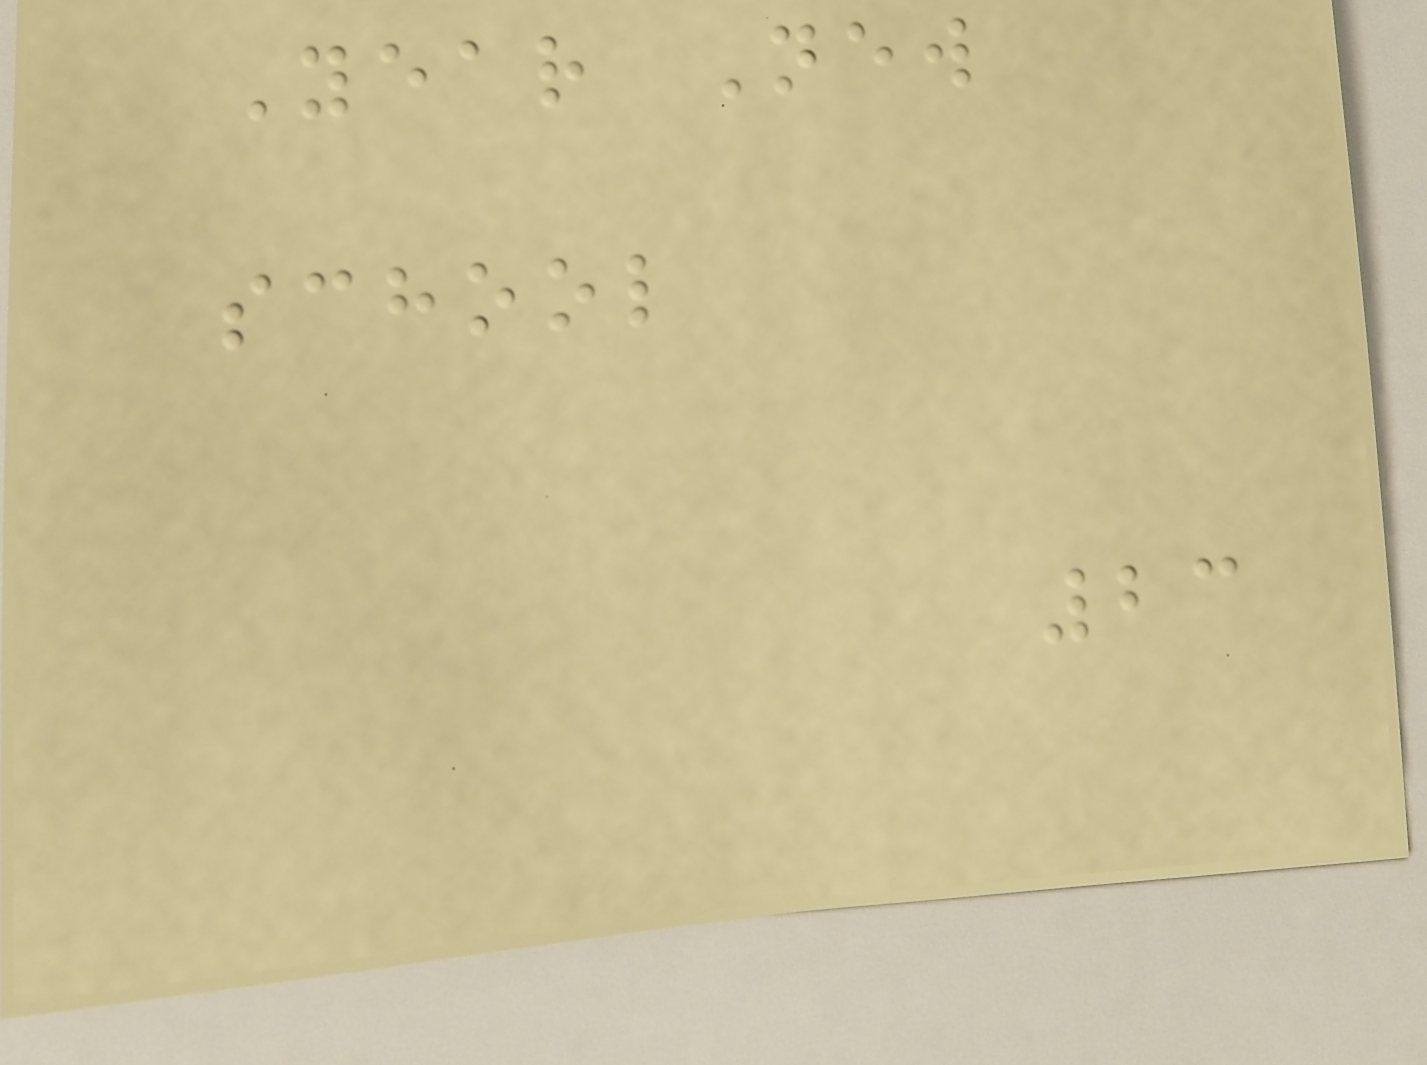Year New
school
23
